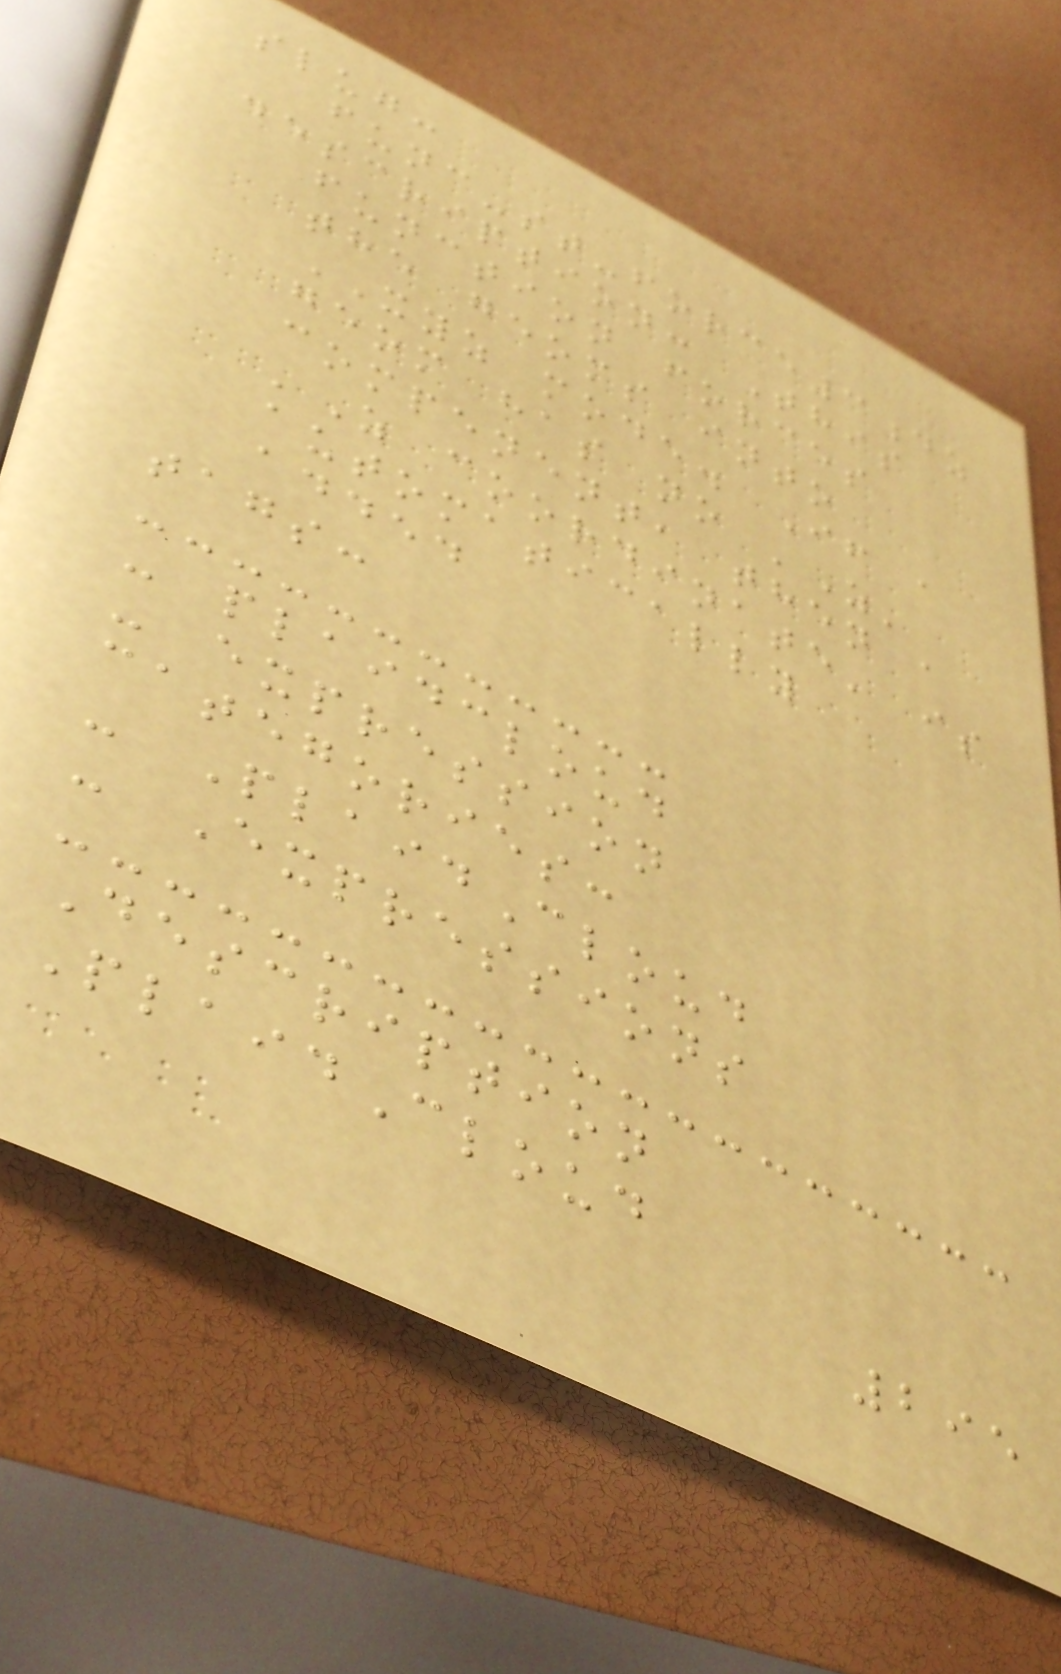slug:
func-st-force3dz
description: This
function forces
the geoms into
XYZ mode. If a
geom has no 'Z'
compenent, then a
'Z coordinate' is
automatically
added
tags:
- plaidcloud
- expression
categories:
- PlaidCloud
- Expressions
Description
PlaidCloud
295
